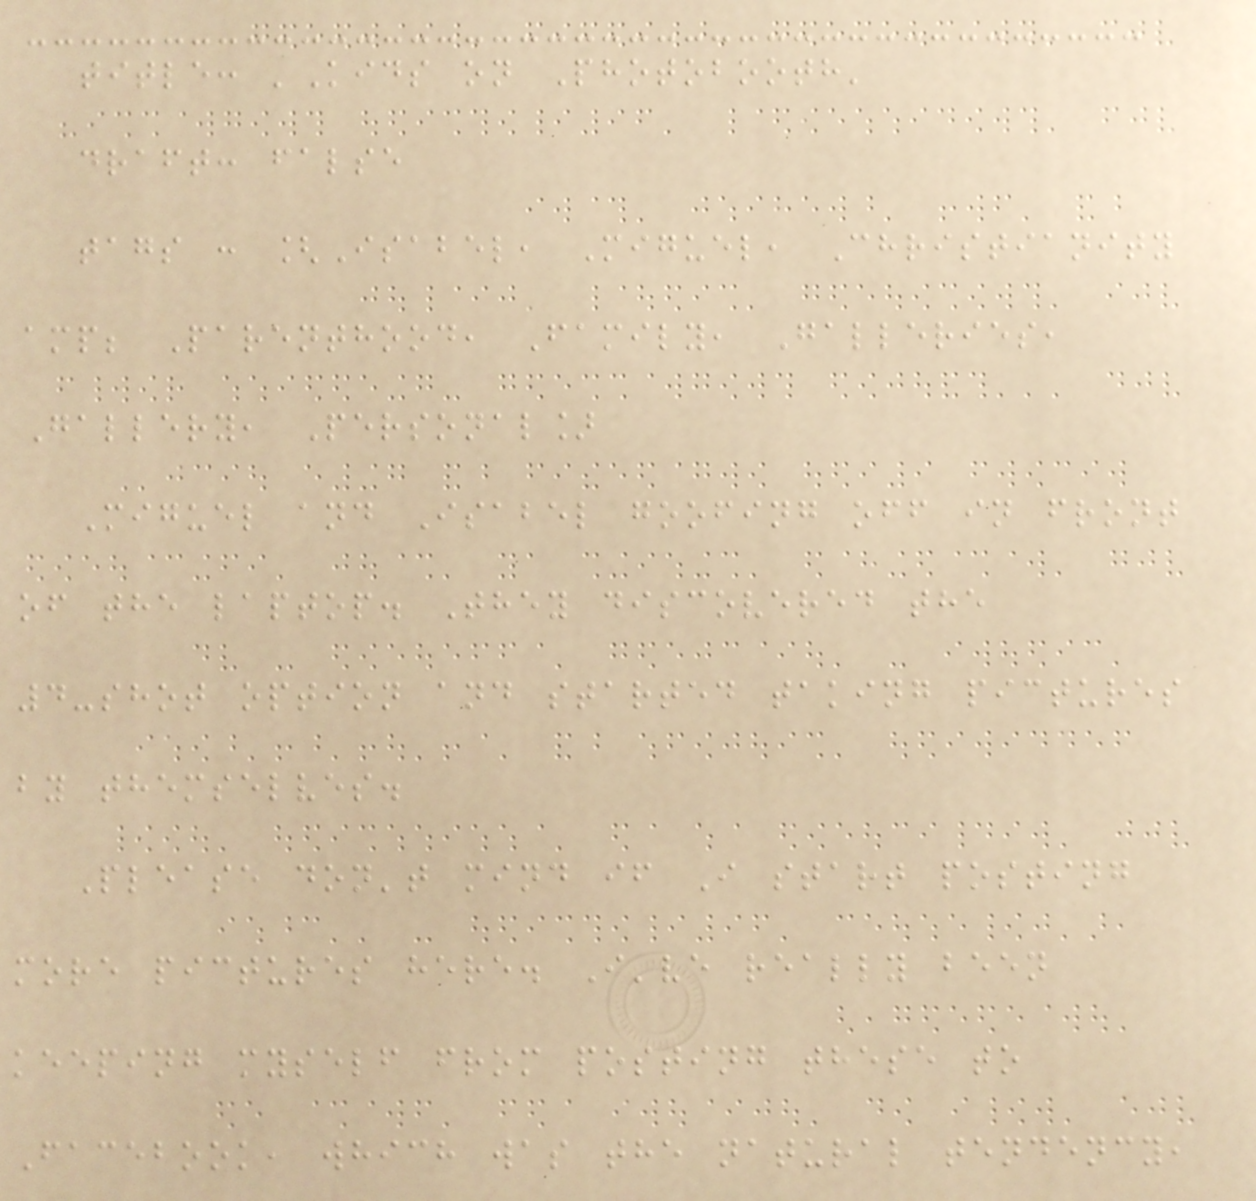title: 'Kids on Photobooth'
draft: false
tags : [Isabel, Miguel, Christianity
amp; Parenthood, Family, Galleries,
Gallery, Personal]
Miguel and Isabel goofing off in front
of the laptop. They discovered the
4-shot option and started taking pictures
by themselves.
Please don't mind if I start posting
more pictures here. I've really been
keeping myself from posting these to
Facebook, which was the natural tendency,
